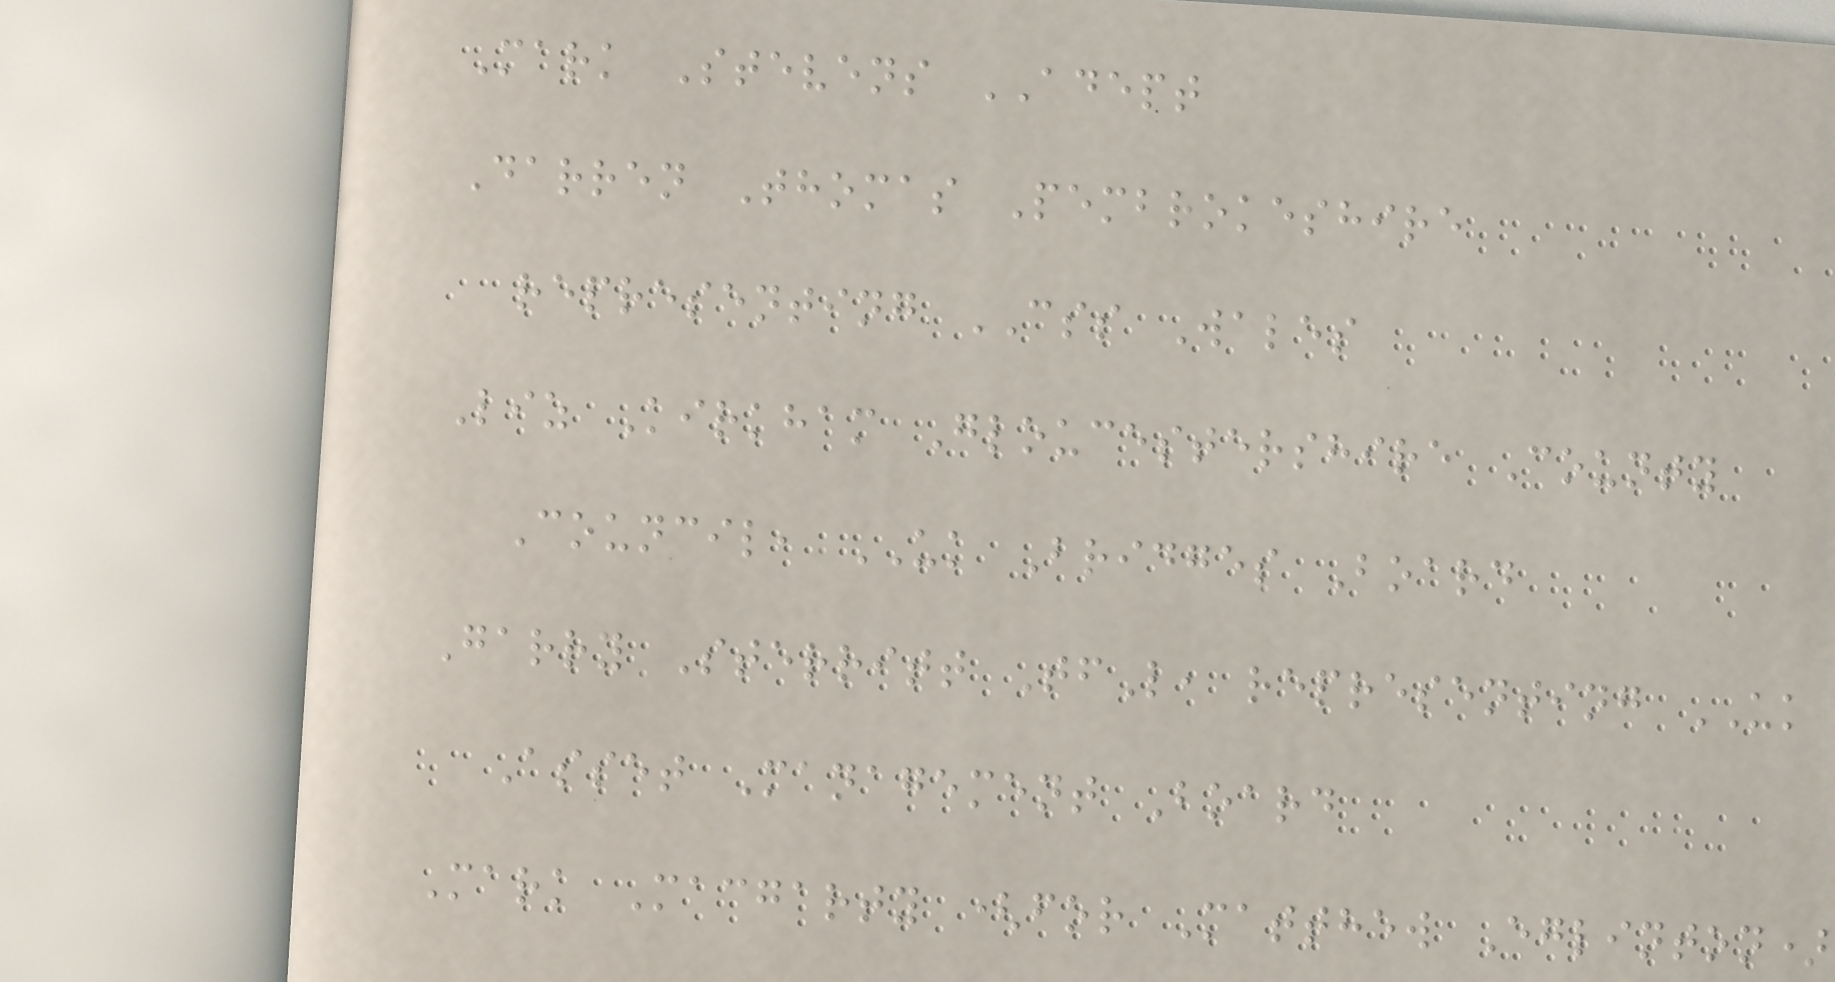Mark Stevens ADEPT
Darren Thomas Pembrokeshire
representing CSS Wales
Liz Kirkham Gloucestershire County
Council, UK Bridges Board
Garry Sterritt TfL, representing UK
Asset Management Board
Mark Macgarty (for Matthew Eglinton)
